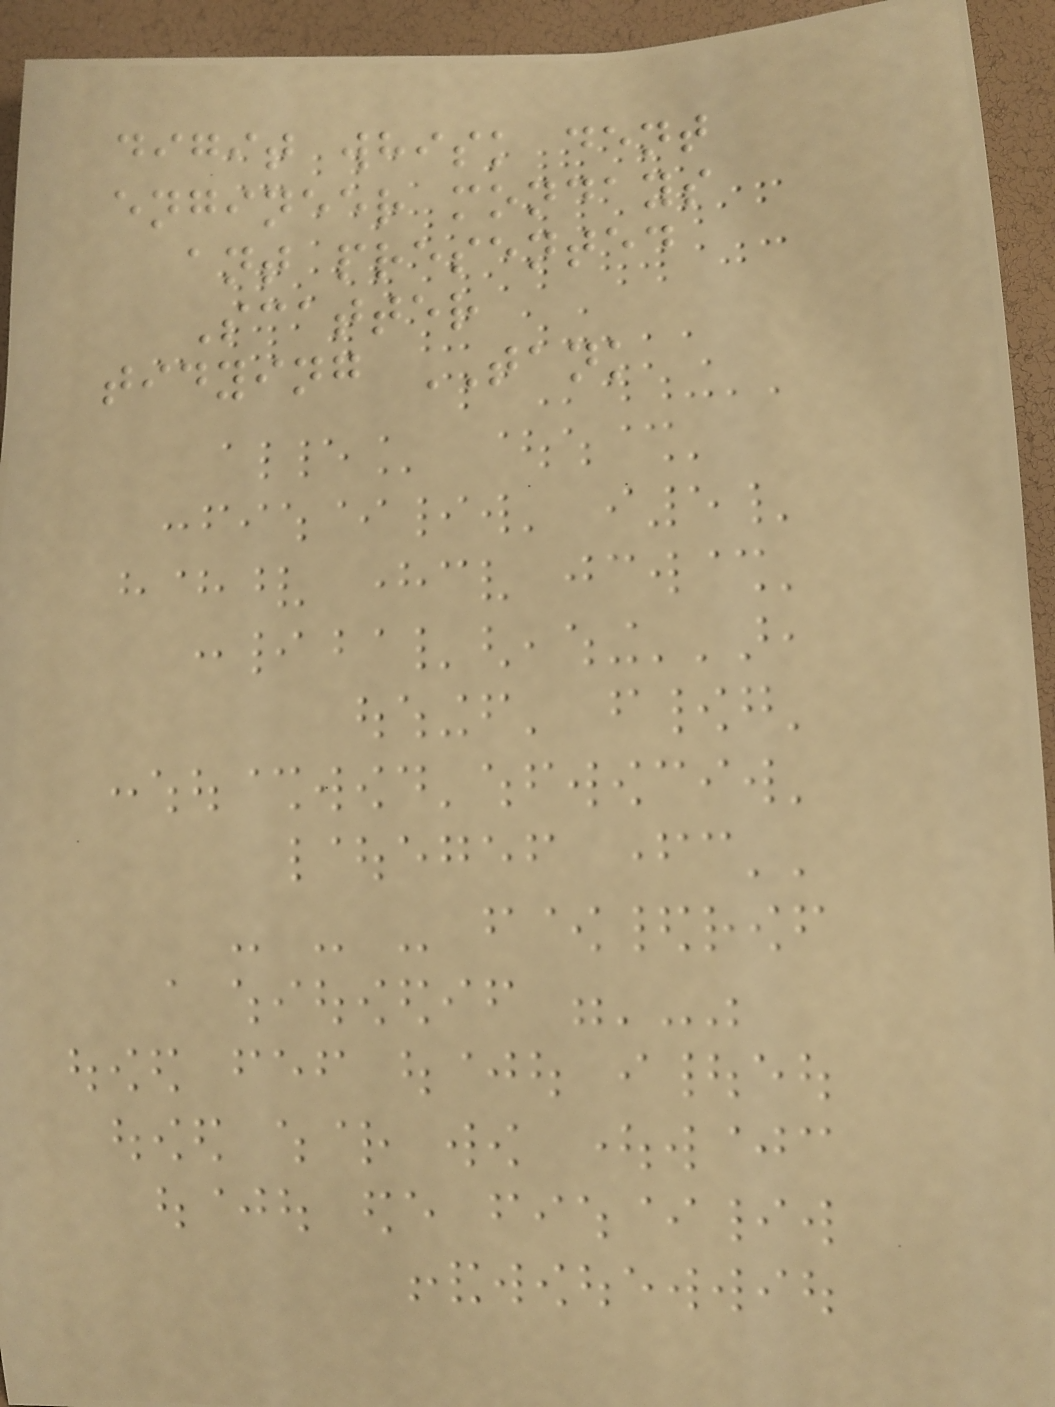digit whisk dent
engineer mondays
ant presented
Scatter
tidying TANK
